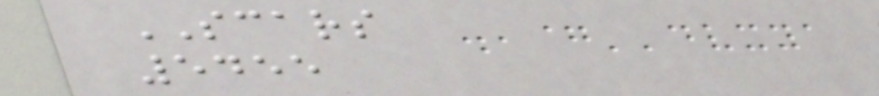SCARS
5455
